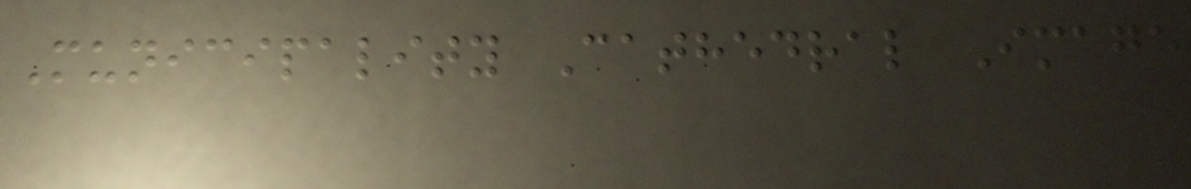Municipality Cathedral Image
